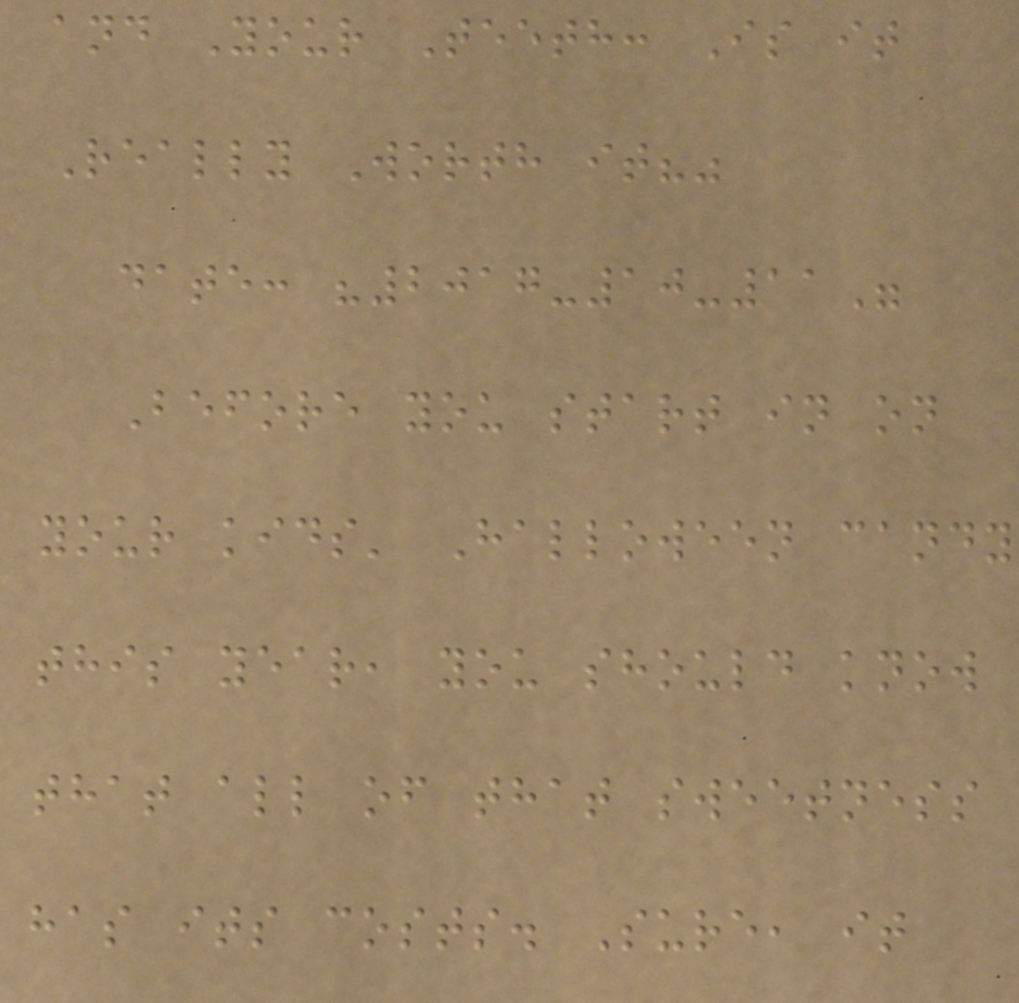and Your Teeth: Is it
Really Worth it?"
date: "2017-10-11"
Before you start in on
your kids' Halloween candy
this year, you should know
that all of that sweetness
has its costs. Sure, it
